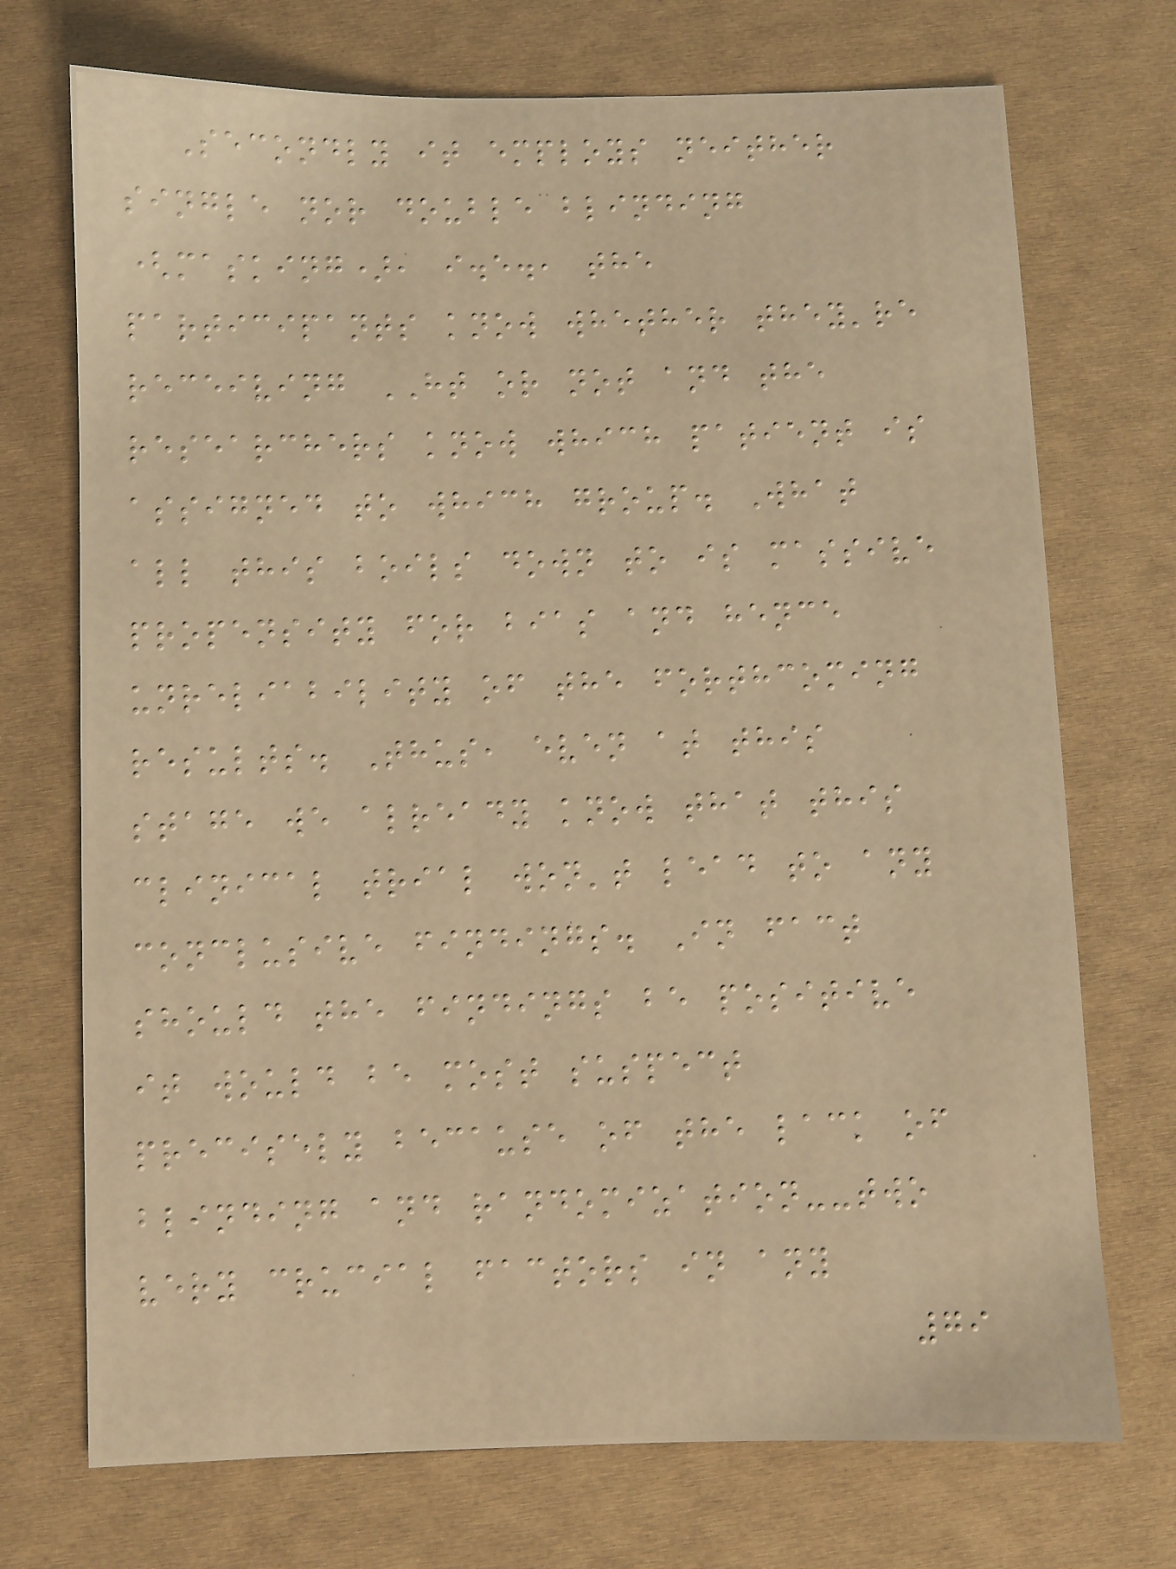Secondly it employs neither
single nor double blinding
(masking), i.e., the
participants know whether they're
receiving HT or not and the
researchers know which patient is
assigned to which group. What
all this boils down to is massive
propensity for bias and hence
unreliability of the forthcoming
results. Thus, even at this
stage we already know that this
clinical trial won't lead to any
conclusive findings. In fact
should the findings be positive
it would be most suspect
precisely because of the lack of
blinding and randomization--two
very crucial factors in any
79
